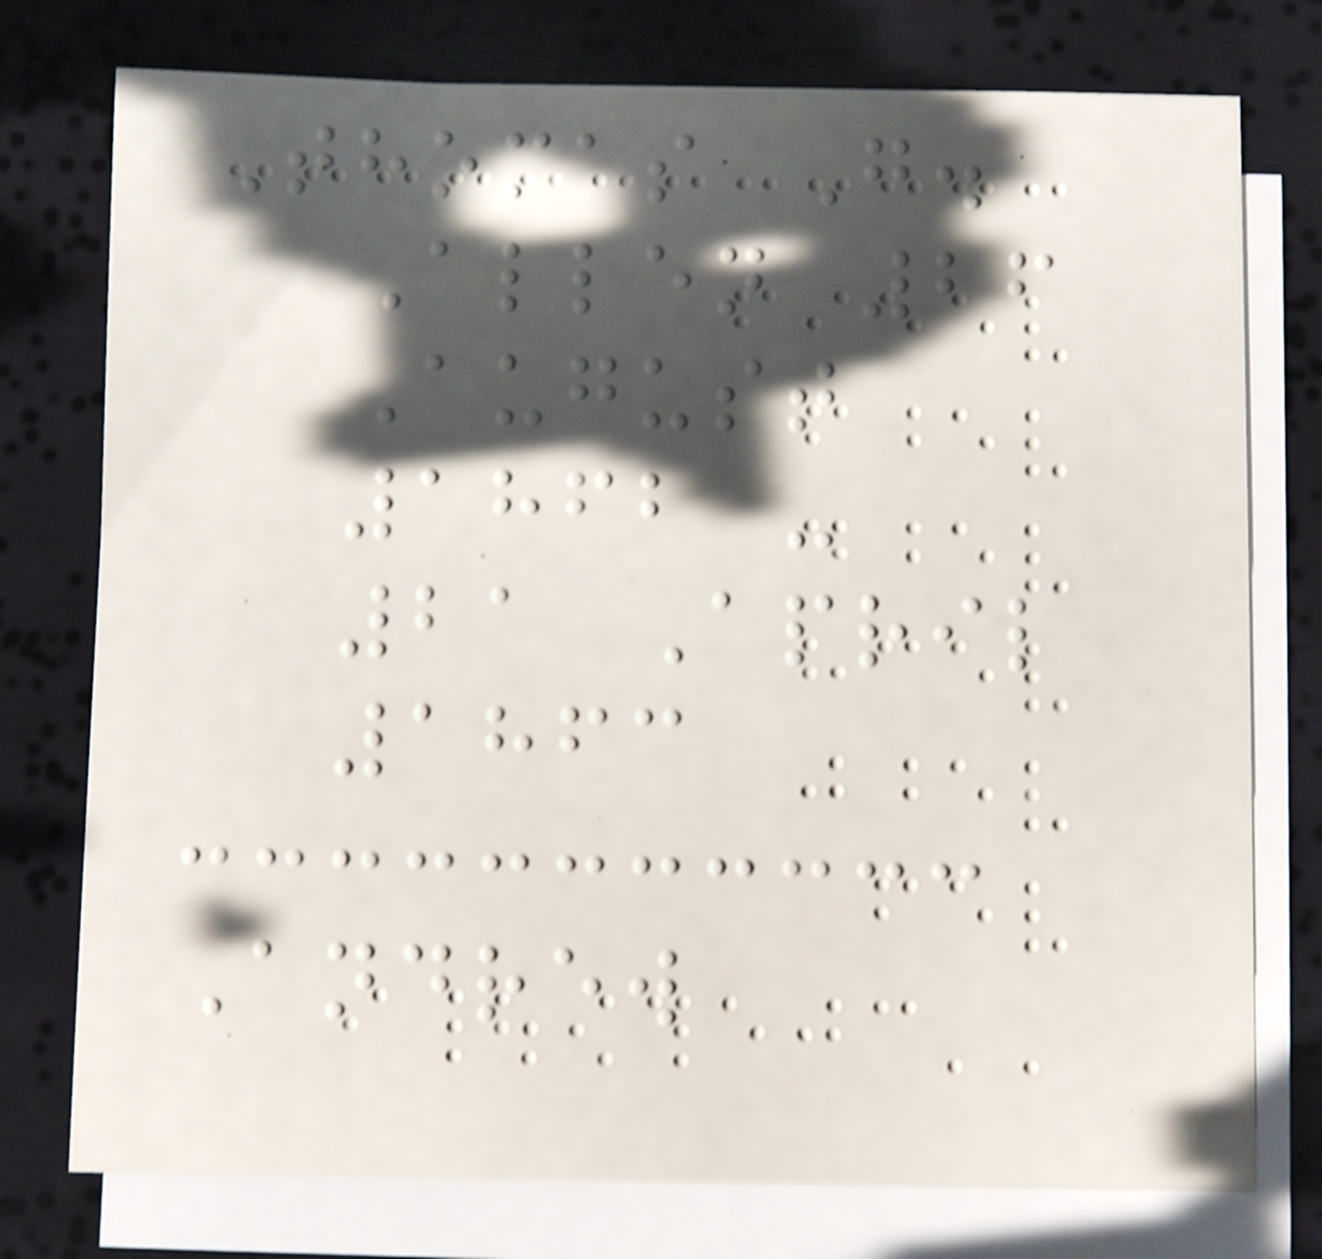Thomas G.
Allen 26
August
1862 -
21 April
1863
Andrew
